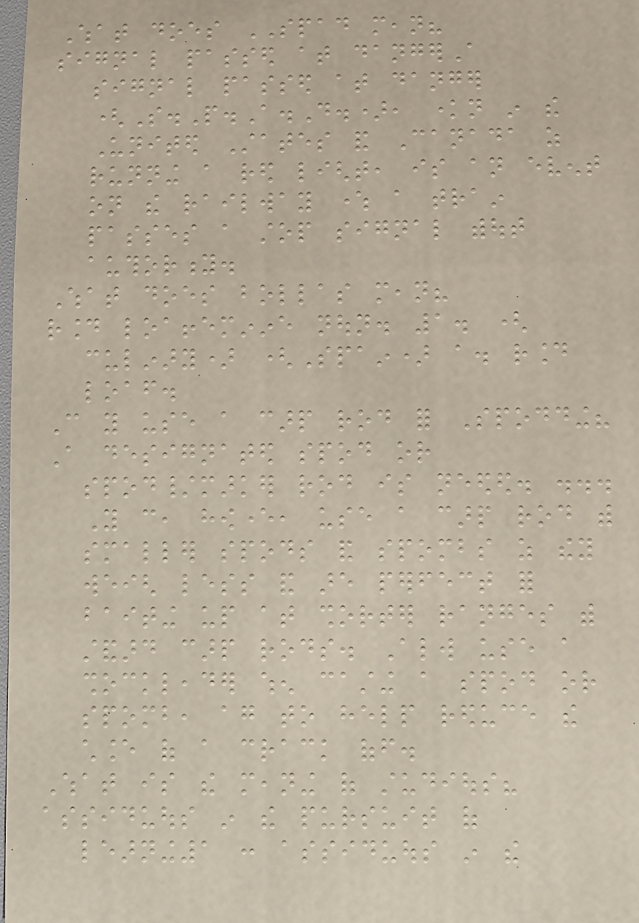What does SPAD mean?
signal passed at dangerA
signal passed at danger
(S.P.A.D.), known in the
United States and Canada as
running a red light, is an event
on the railway where a train
passes a stop signal without
authority.
What does bollas mean?
round loaffeminine noun. 1. (
culinary) (Spain) a. round
loaf.
Can you use a carp rod for Spodding?
A designated spod or
spod/marker rod is needed. ...
You can, however, use a carp rod with
smaller spods and spombs as they
weigh less and are perfect for
baiting up at shorter ranges with
standard carp rods. Always use a
shockleader when casting a spod or
spomb, again to help reduce the
chance of a crack off.
What is the meaning of studious?
assiduous in the pursuit of
learning1 : assiduous in the
